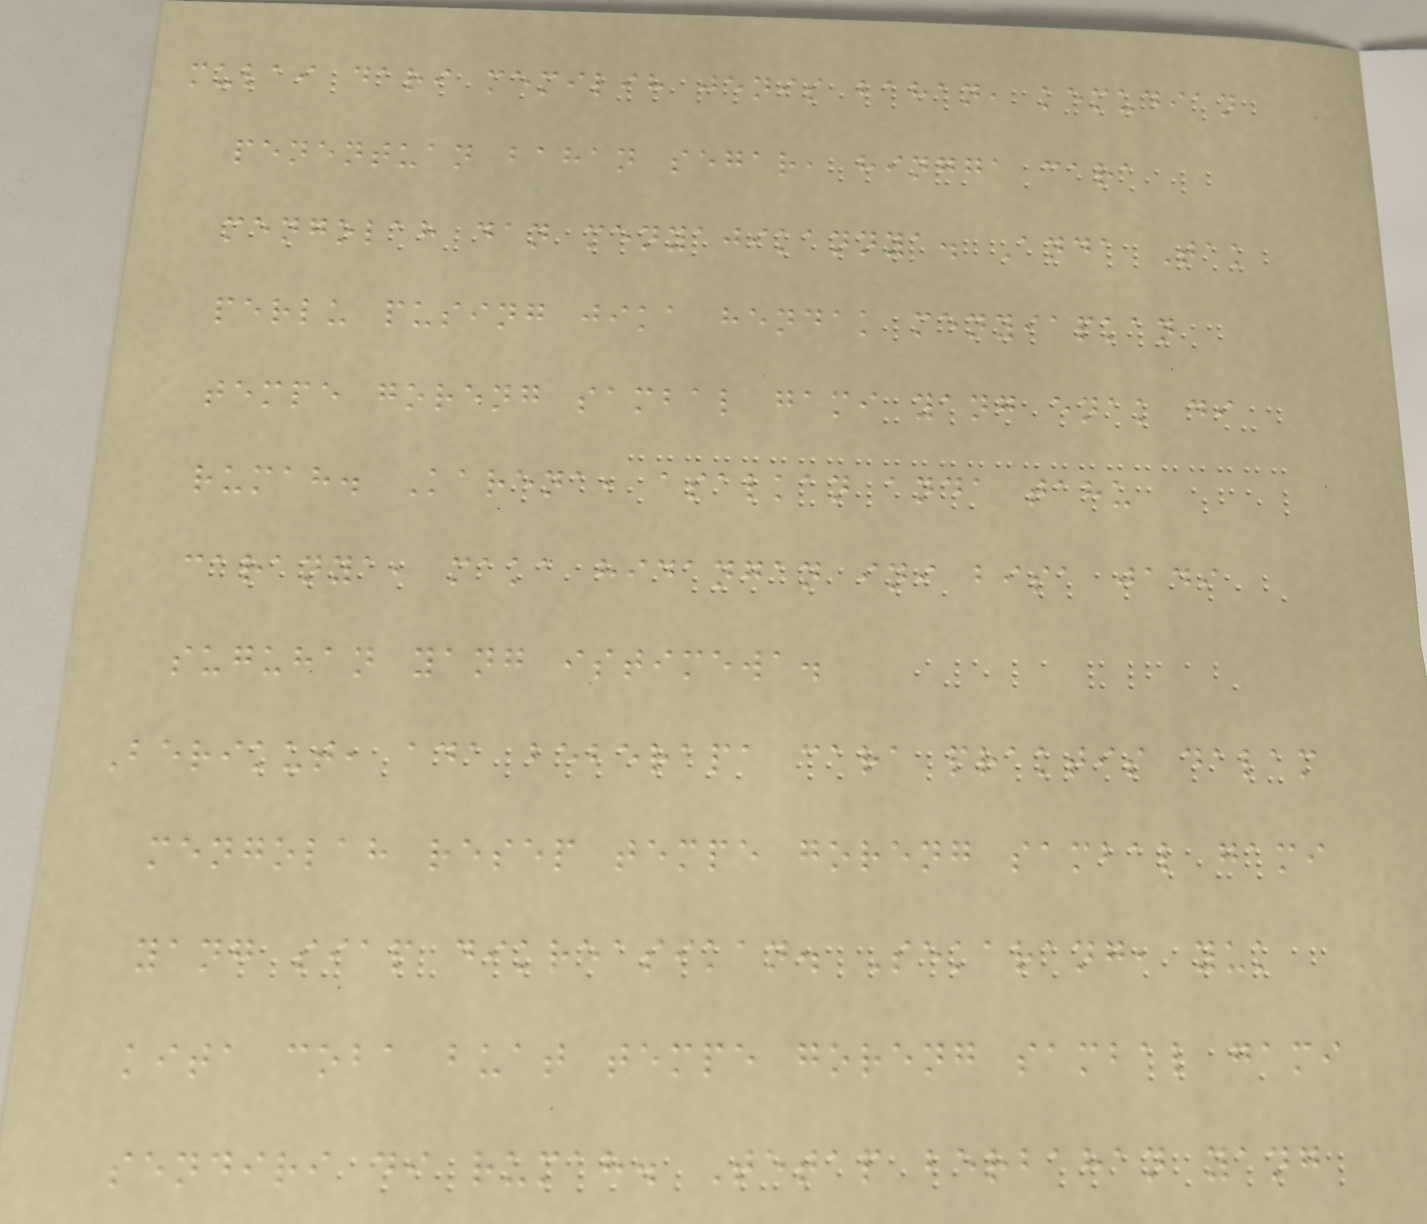mulai dari memilih jenis bahan, kemudian
penentuan bahan segar, hingga cara
mengolah dan menyajikannya. Anda Tak
perlu pusing jika hendak menyiapkan
tempe goreng sambal gami yang enak di
rumah. Karena, asalkan anda tahu
caranya, maka hidangan ini bisa jadi
suguhan yang istimewa.
Berikut, ada beberapa cara praktis dalam
mengolah resep tempe goreng sambal gami
yang siap dikreasikan. Sekarang, yuk
kita coba buat tempe goreng sambal gami
sendiri di rumah. Tetap berbahan yang
